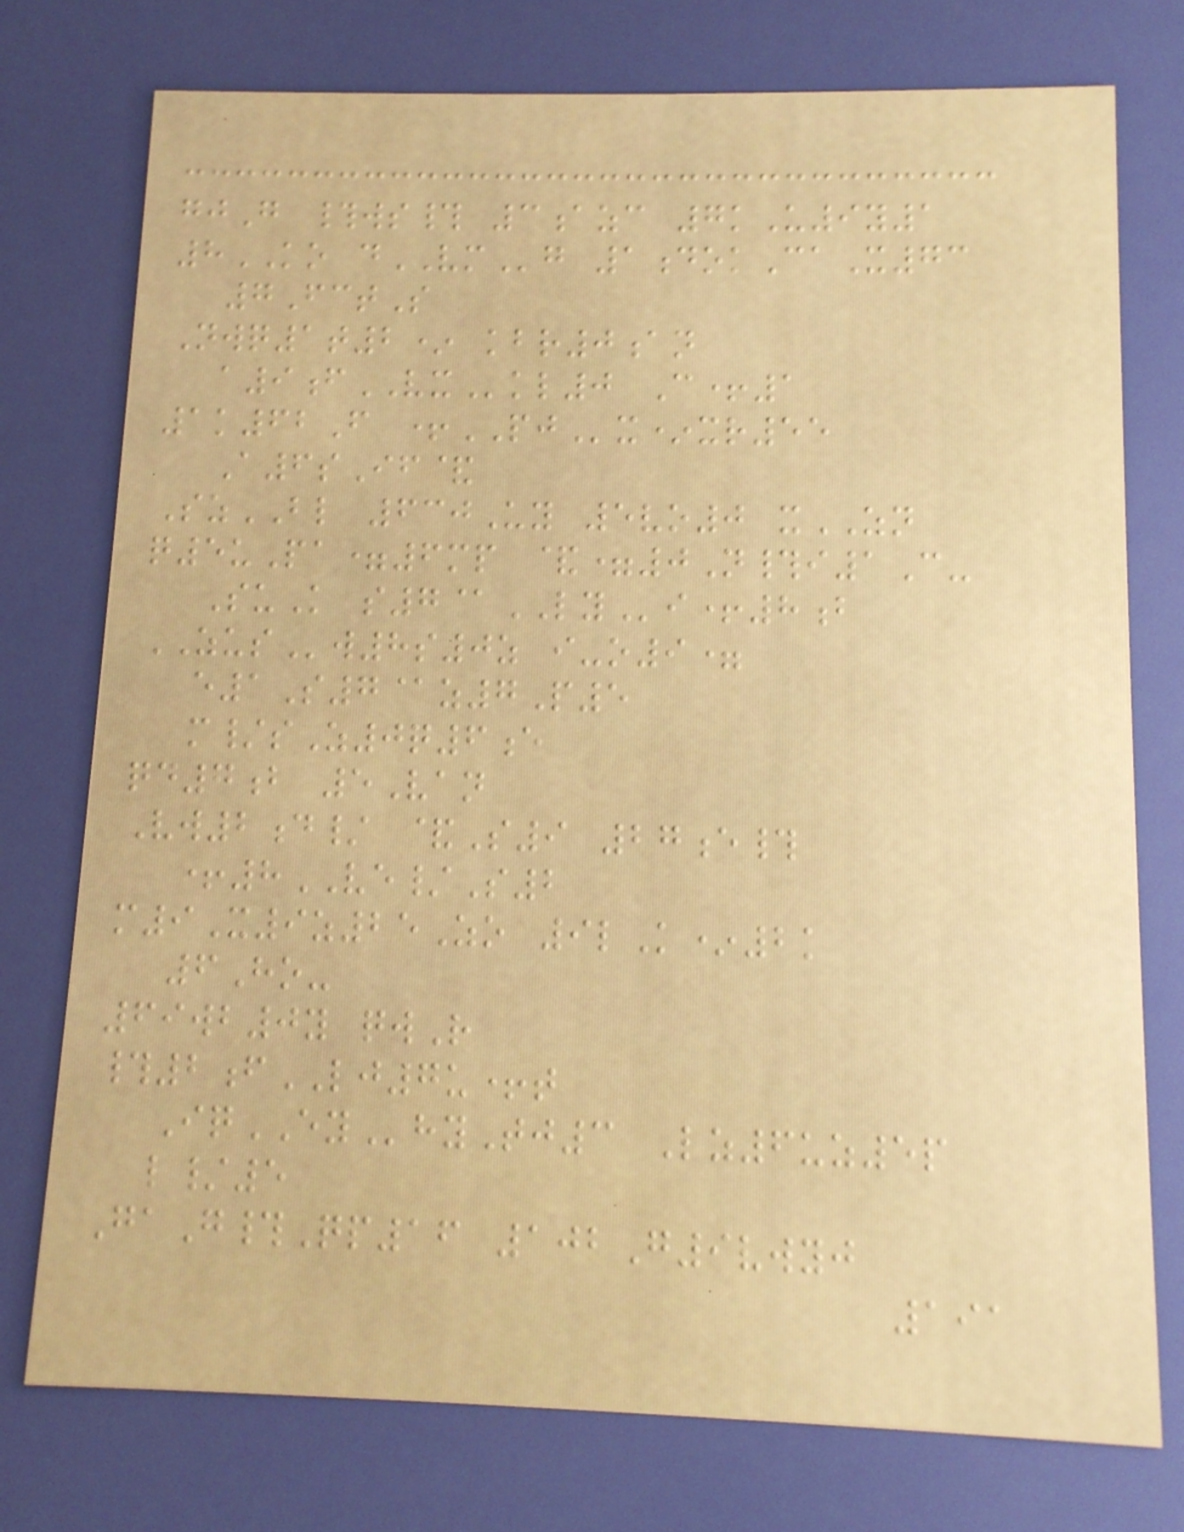gjG #ws# 3azc 7kU9y1
8KO dVMg 1dokCaX73
7FctS
Nwq1t2* kbr0an
a9fVXkl0 C+1
1k62F +PJx*xr55
A6sIf&
SzBL 630Uy 5vo0 xZN
q5uPa=6mp &=0N#i1C-
SuK s7@LYi+8b
ZUSw8s0z i-o9=
e1S7@z7P5
m/sZ0q6e
qd7b 5Van
Vw2d/ &S9 27e#
+8VE/S2
m9X9z25Zo 9lK*2k
6Ho-
69wb0y qwR
#2fLJ7u+t
IqEYhyTj3 Lz6uz5p
l/5
GaG#Qp16 102G9vwyj
191
